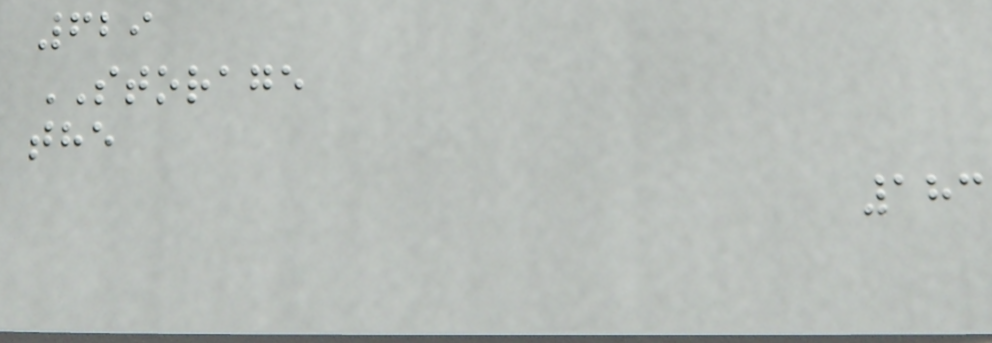629
STORAGE
the
183
